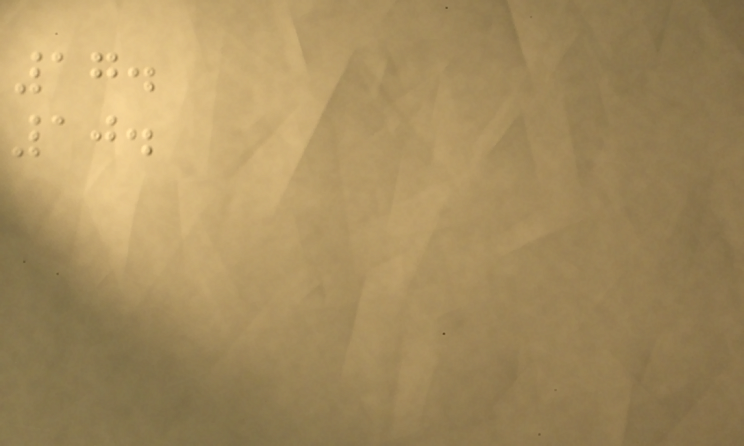17.
10.
